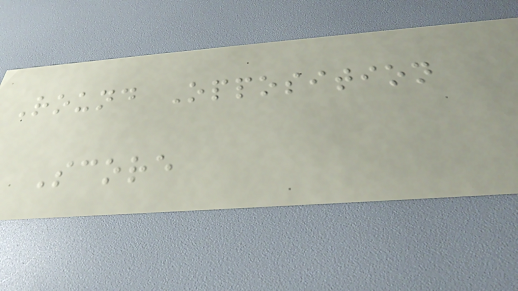Round Opposition
Score
